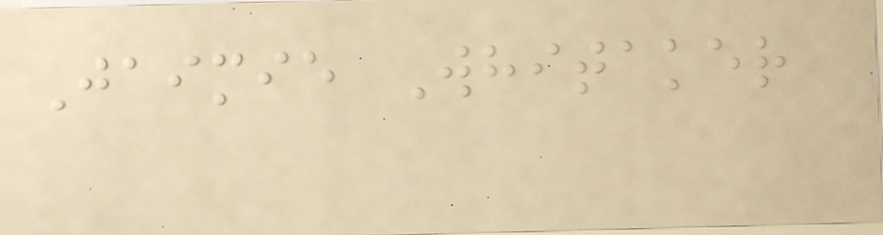Jaimie Whitaker
